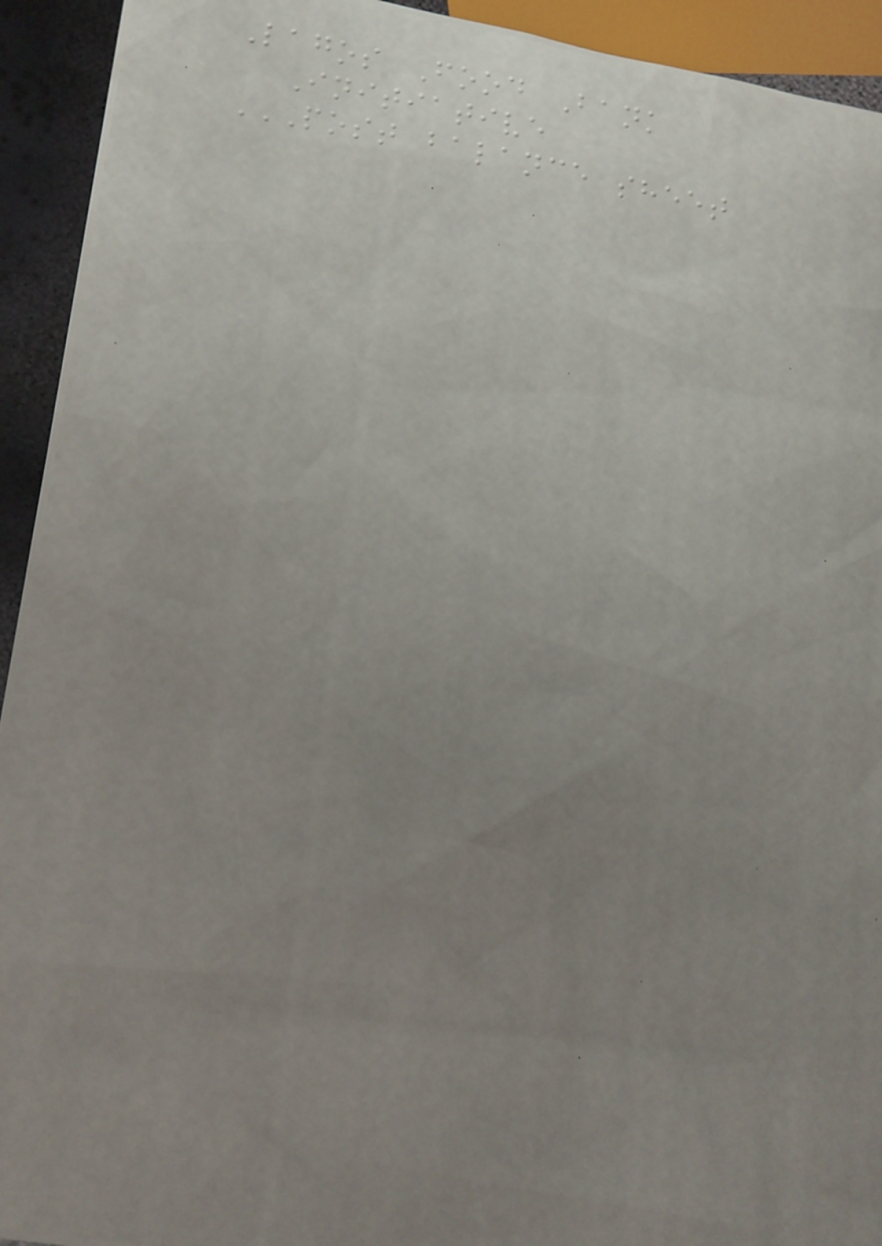Lagos Food Bank
Initiative
POST BALANCE SHEET
